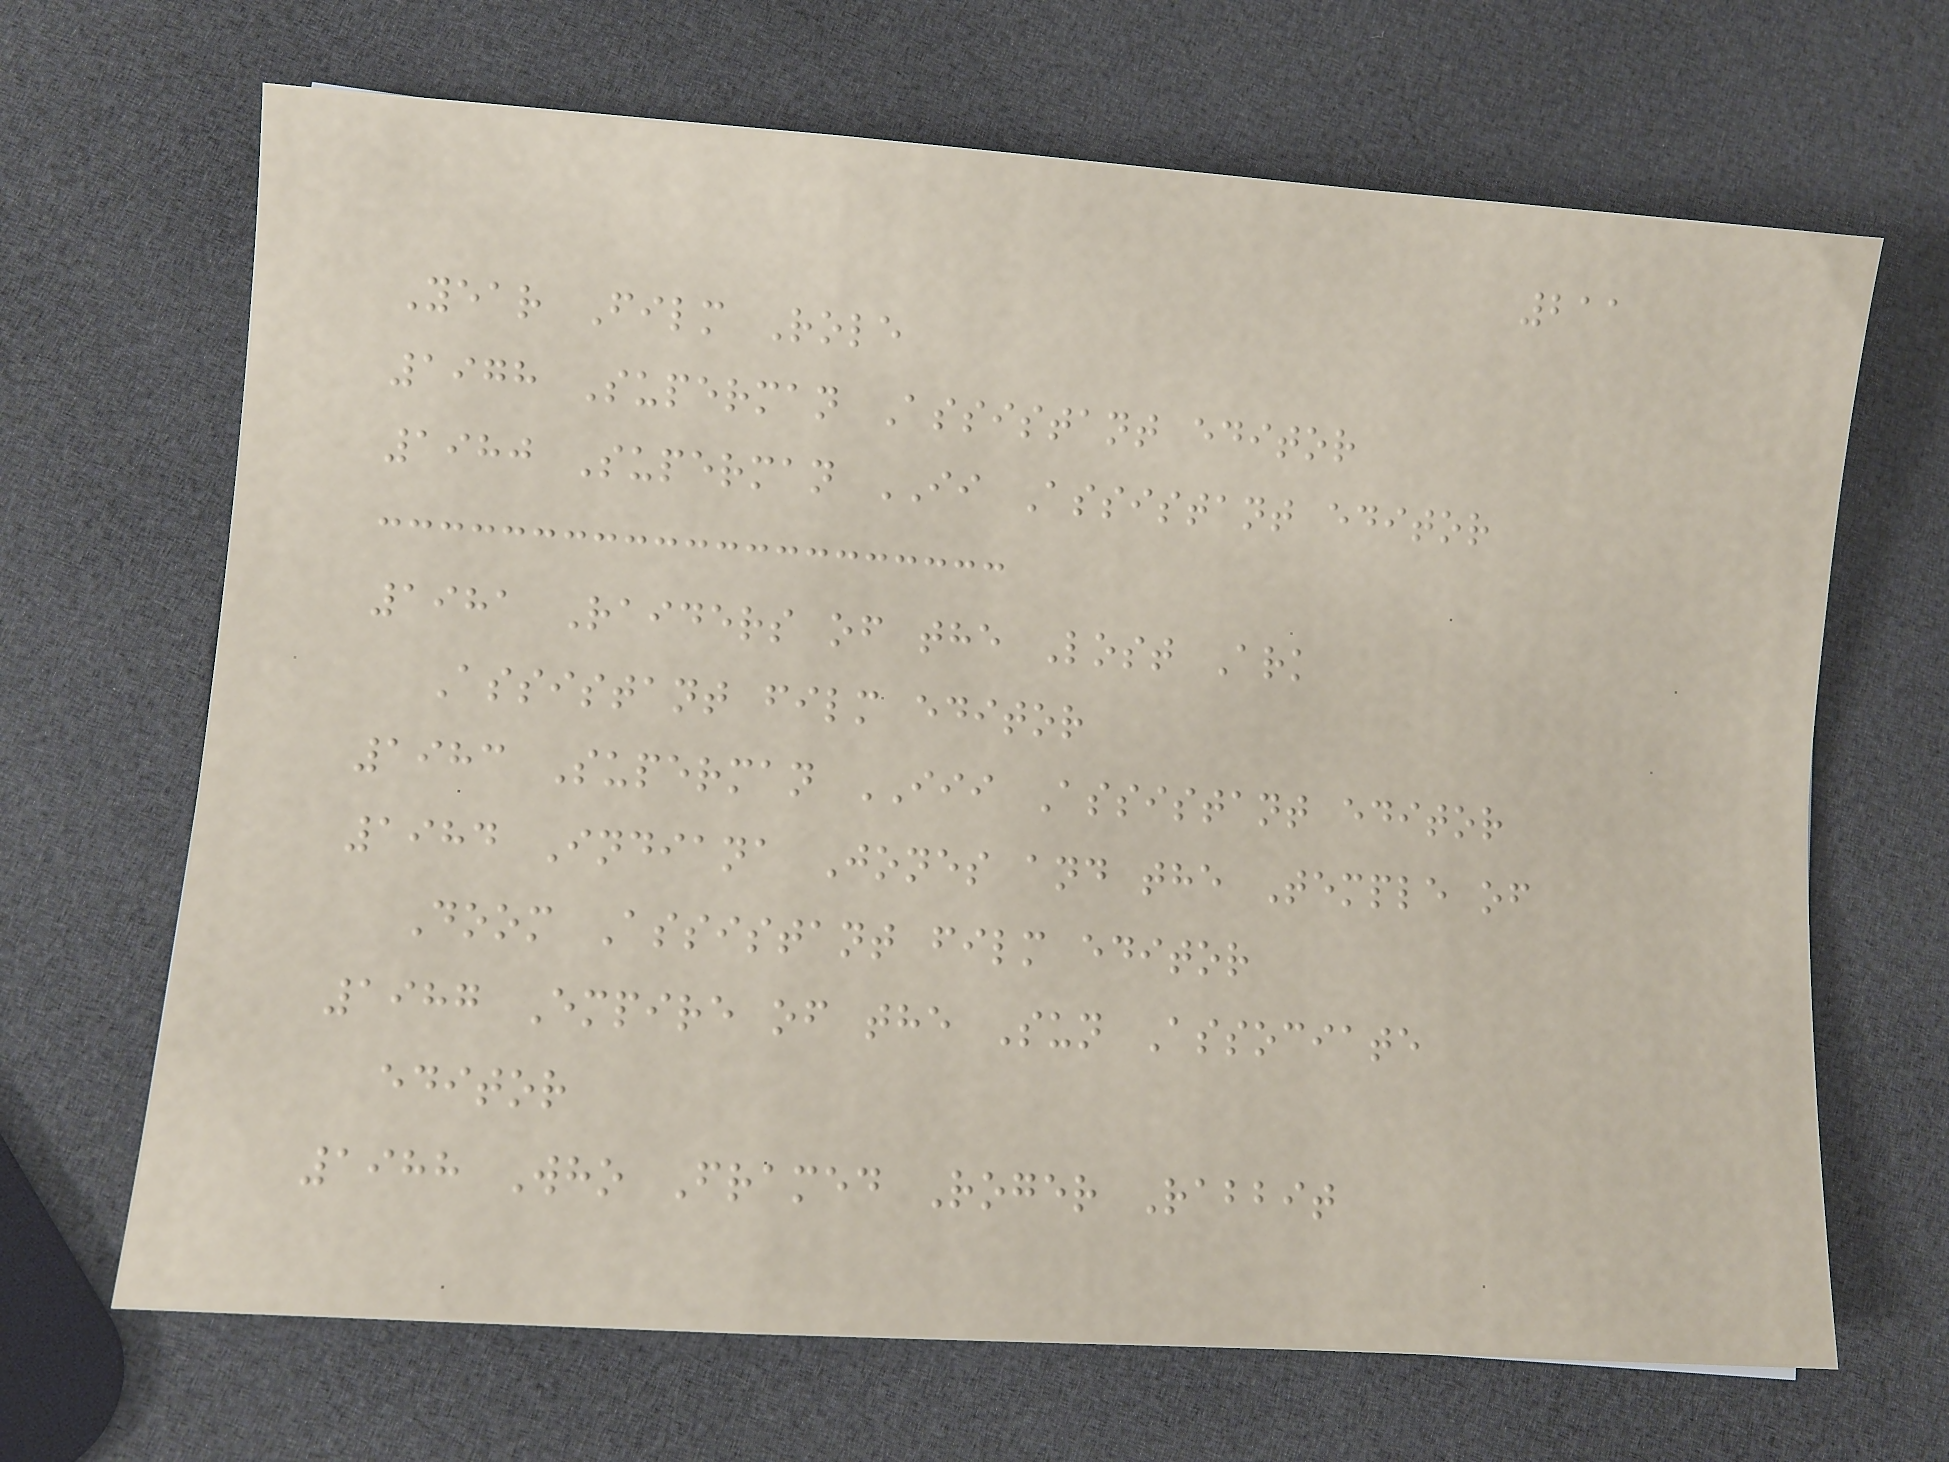211
Year Film Role
1978 Superman Assistant editor
1980 Superman II Assistant editor
1981 Raiders of the Lost Ark
Assistant film editor
1983 Superman III Assistant editor
1984 Indiana Jones and the Temple of
Doom Assistant film editor
1987 Empire of the Sun Associate
editor
1988 Who Framed Roger Rabbit
